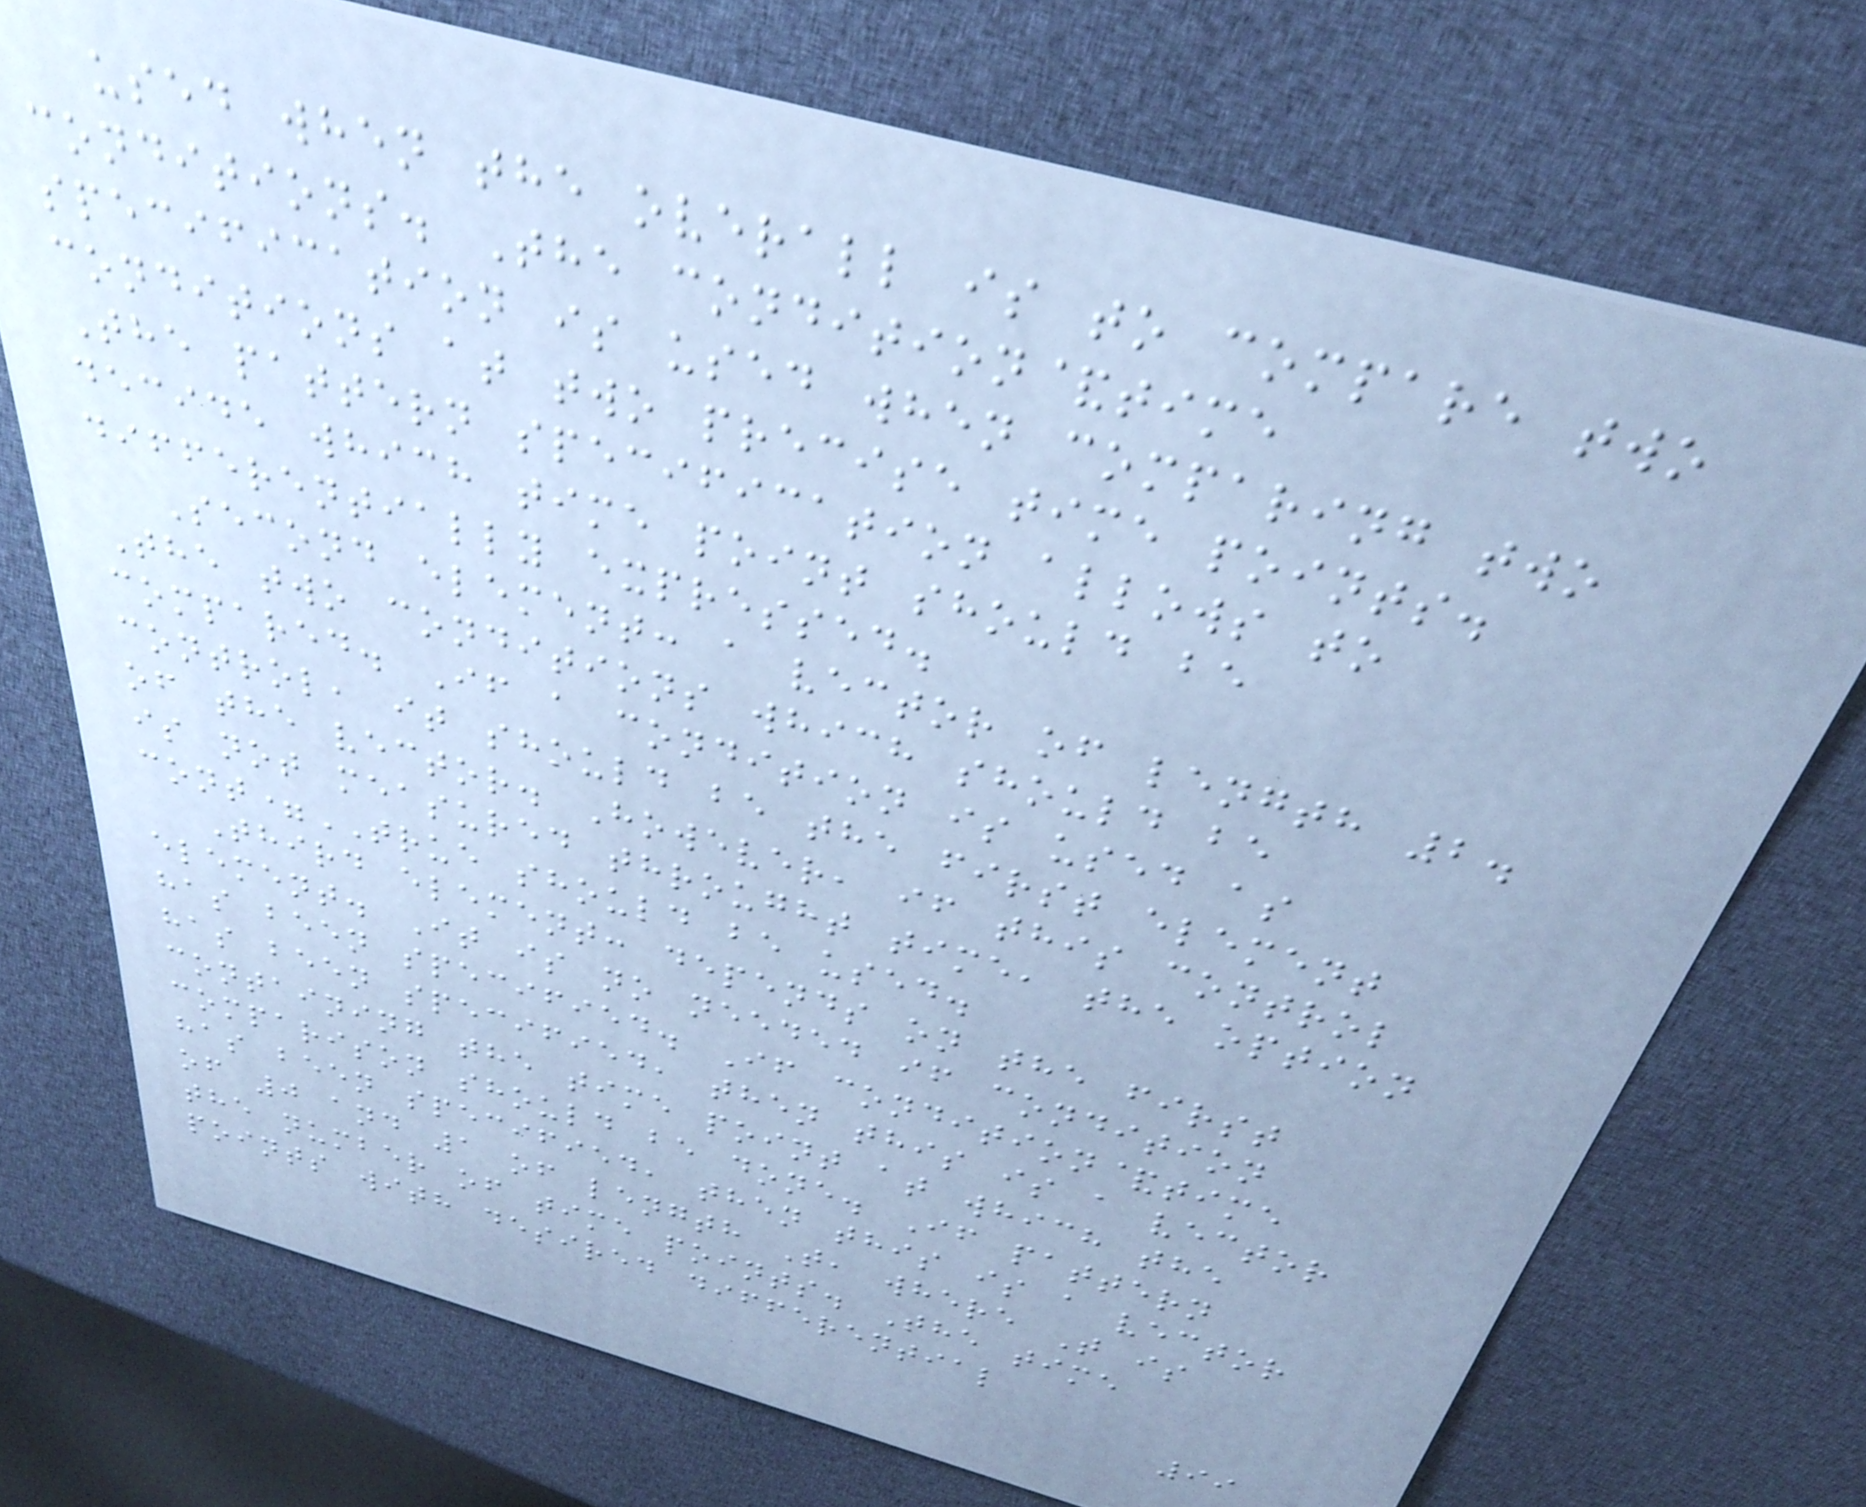used when the overall is to compare two
conditions. The condition&time
specification is used when comparing two
conditions at two precise time points.
The pattern specification allows to
decide which time point should be
differentially expressed.
Second element: a vector of length 2.
The two conditions which should be
compared. If a condition is used as
control, it should be the first element
of the vector. However, if this control
is not measured throught time, the option
cont=TRUE should be used.
Third element: depends on the first
element. It is no needed if condition
has been specified. If condition&time
has been specified, then this is a vector
containing the time point at which the
comparison should be done. If pattern
has been specified, then this is a vector
of 0 and 1 of length T, where T is
the number of time points. The time
points with desired differential
99
